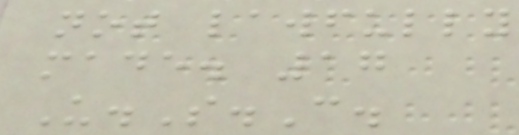not lawfully
made. 17
U.S.C.
